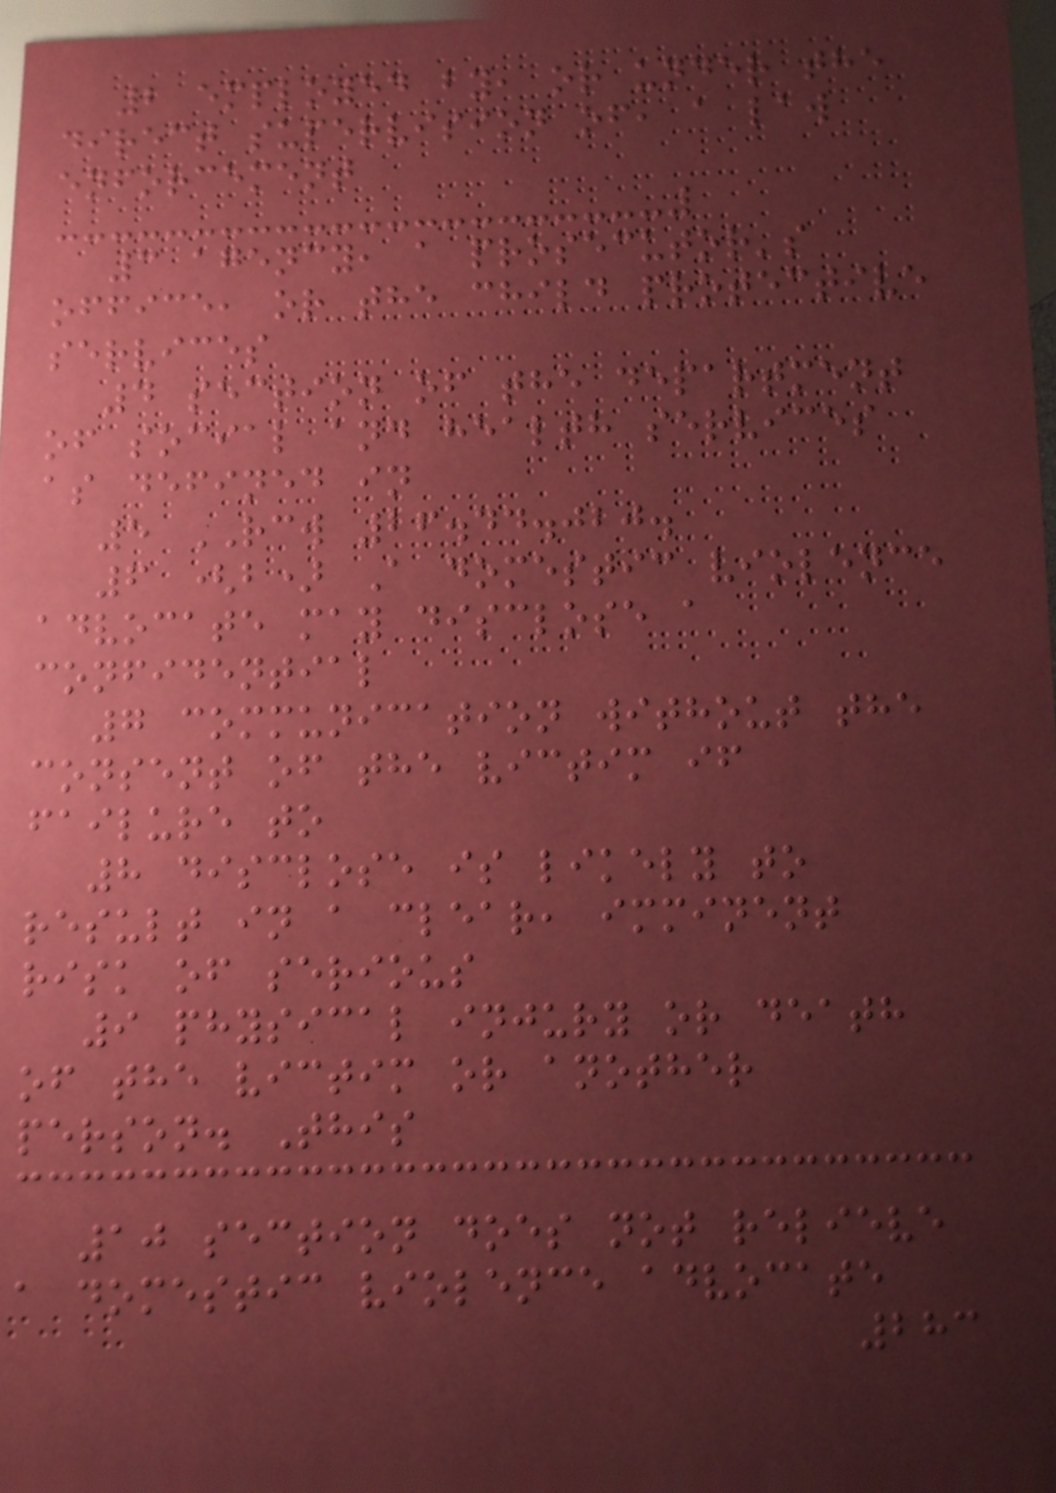2 employed by, or under the
direct supervision of, a law
enforcement
3 agency, a prosecutor's
office, or the child protective
services
4 section of the department
of social and health services
as defined in
5 RCW 26.44.020.
6 (b) A domestic violence
advocate may disclose a
confidential
7 communication without the
consent of the victim if
failure to
8 disclose is likely to
result in a clear, imminent
risk of serious
9 physical injury or death
of the victim or another
person. This
10 section does not relieve
a domestic violence advocate
283
